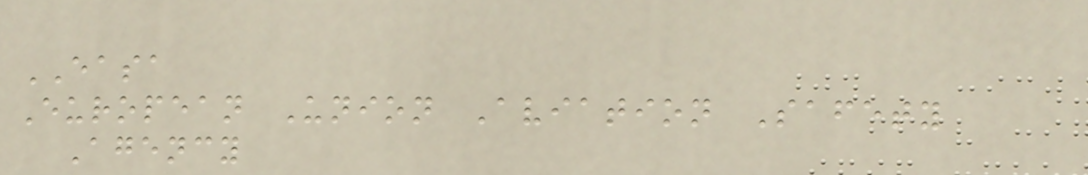EASA
European Union Aviation Safety
Agency
